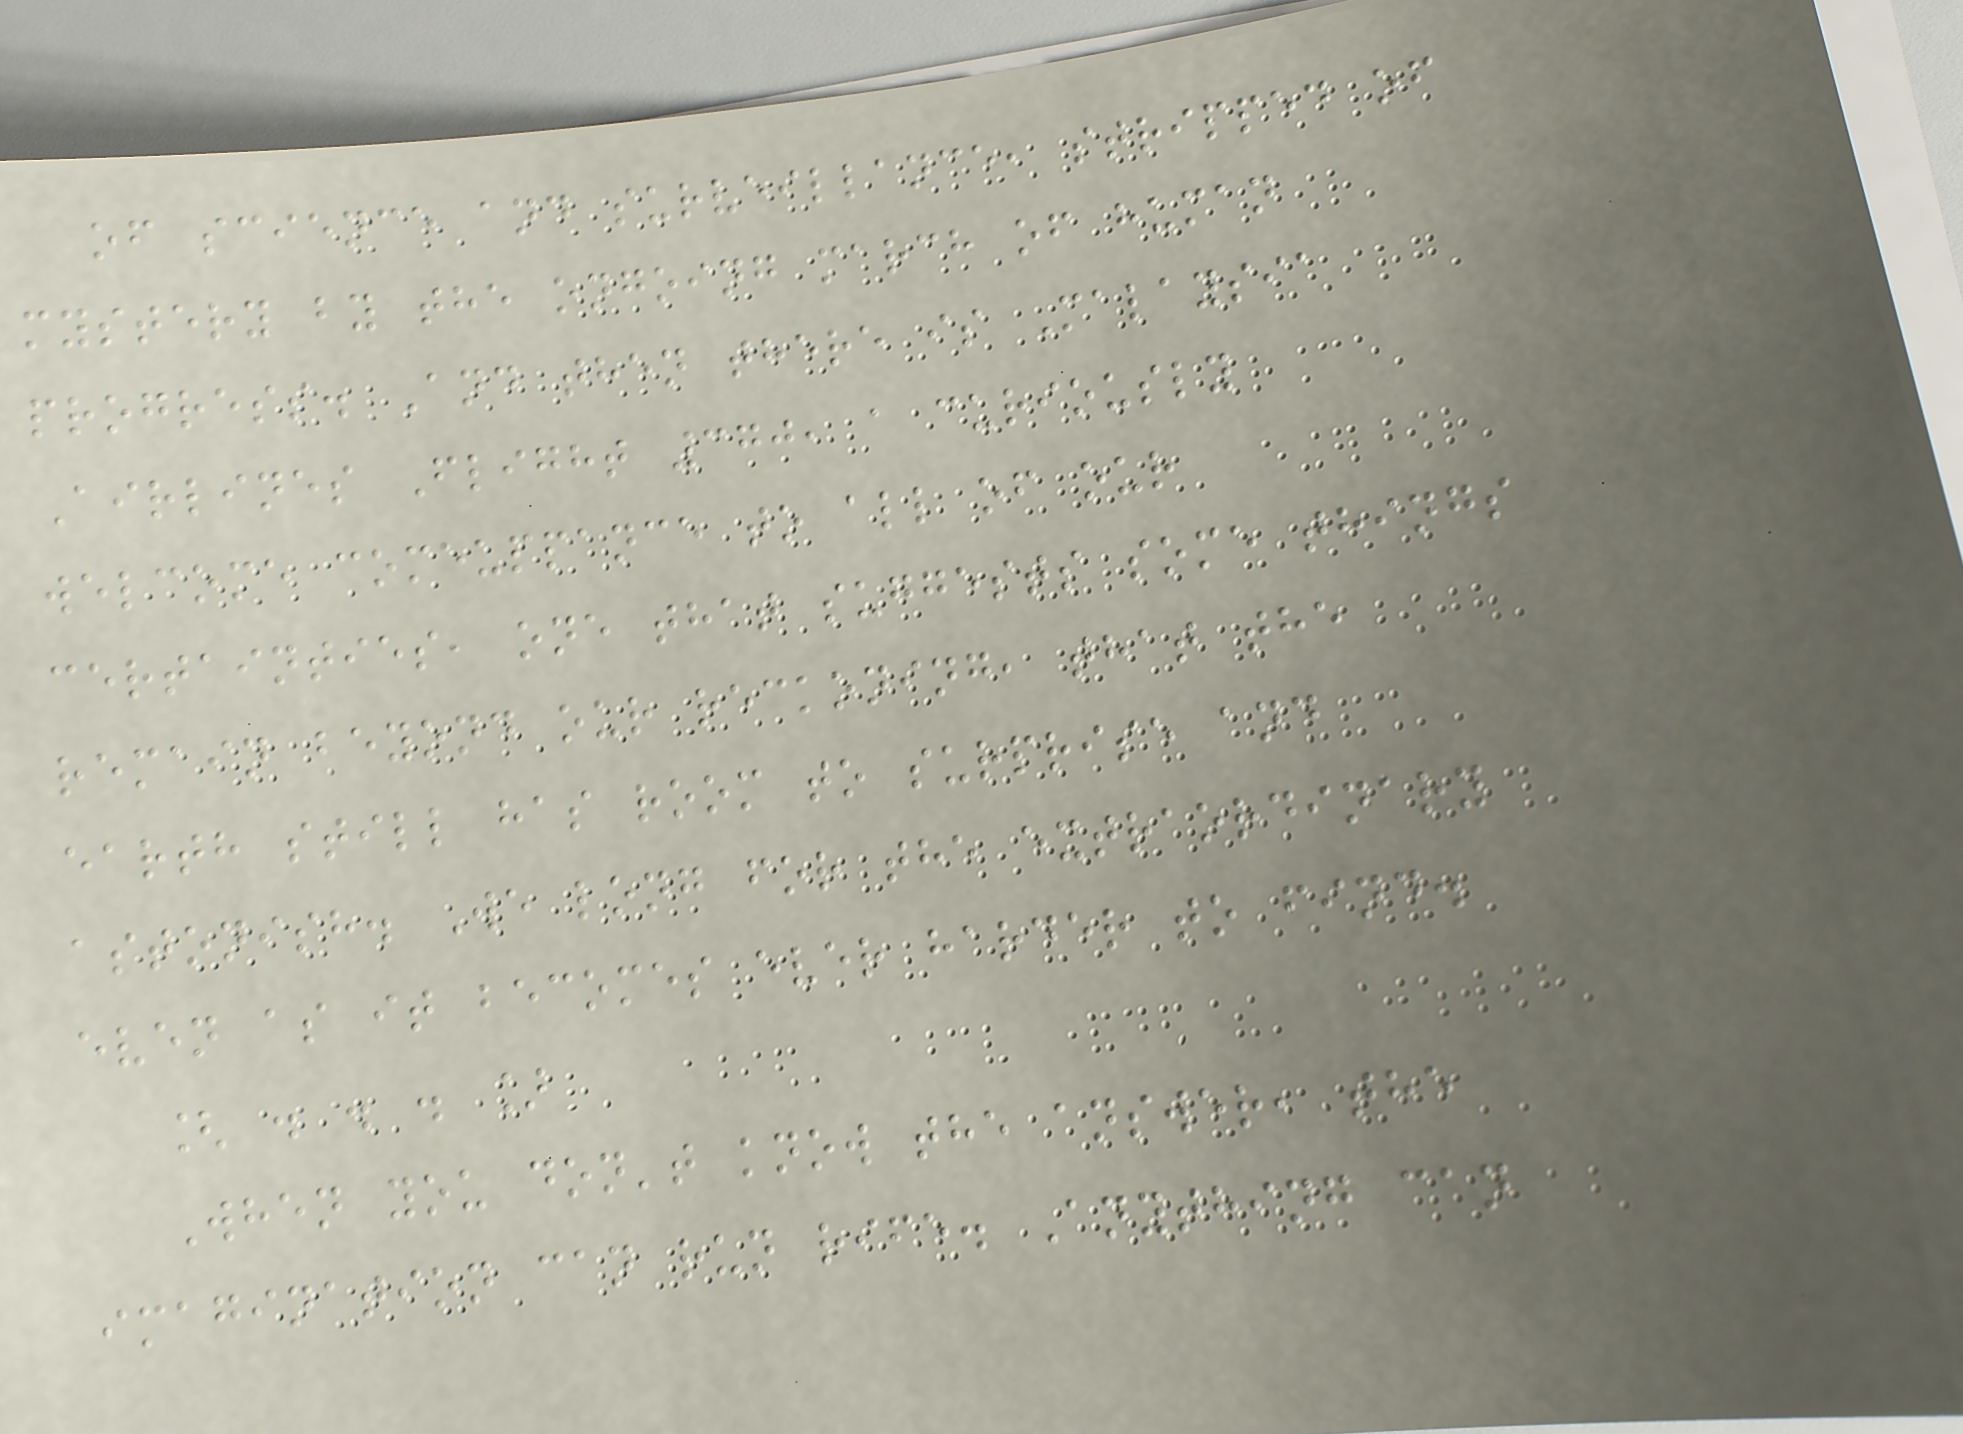of science and surveillance, stripped of
mystery by the ongoing march of human
progress. And then there is Malaysia
Airlines Flight 370, a curiously
welcome comeuppance to all of our
certainties, one that suggests some things
remain beyond our reckoning, that the
earth still has room to surprise and
astonish. We long for the extraordinary
even as it becomes ever harder to find.
[ . . . ]
When you don't know the answer, the
imagination can run rife. Anything can
